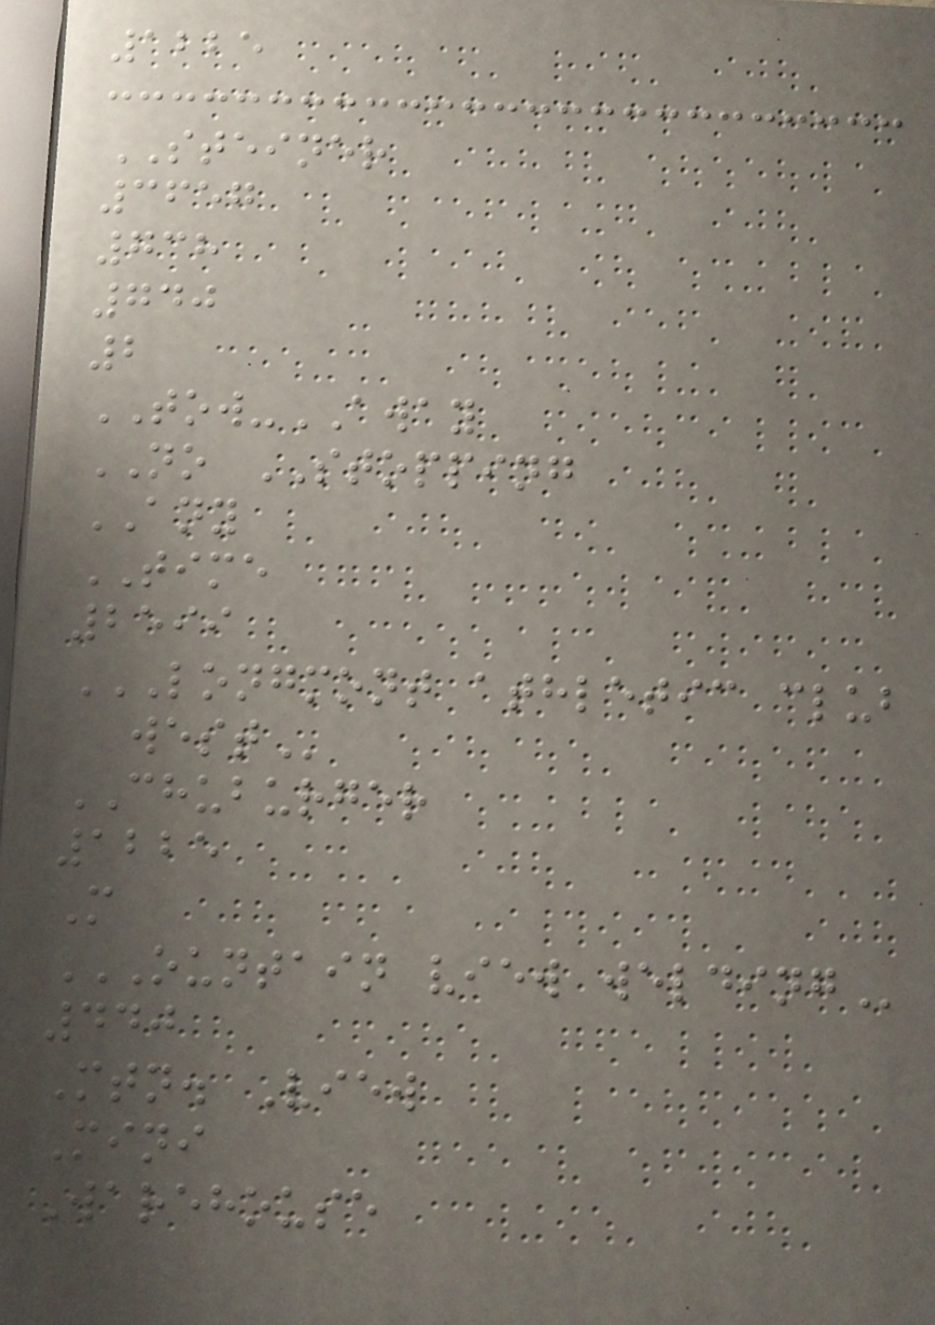1225
STEINER
3657
738
740
2
TOW-AWAY
NO STOPPING
ANY
TIME
2599
LONGMONT ATHLETIC CLUB
WEST
CHUBURGER
1225
M
OUNTAIN VIEW WELDING
440
Mtn. View
Mini
Warehouse
